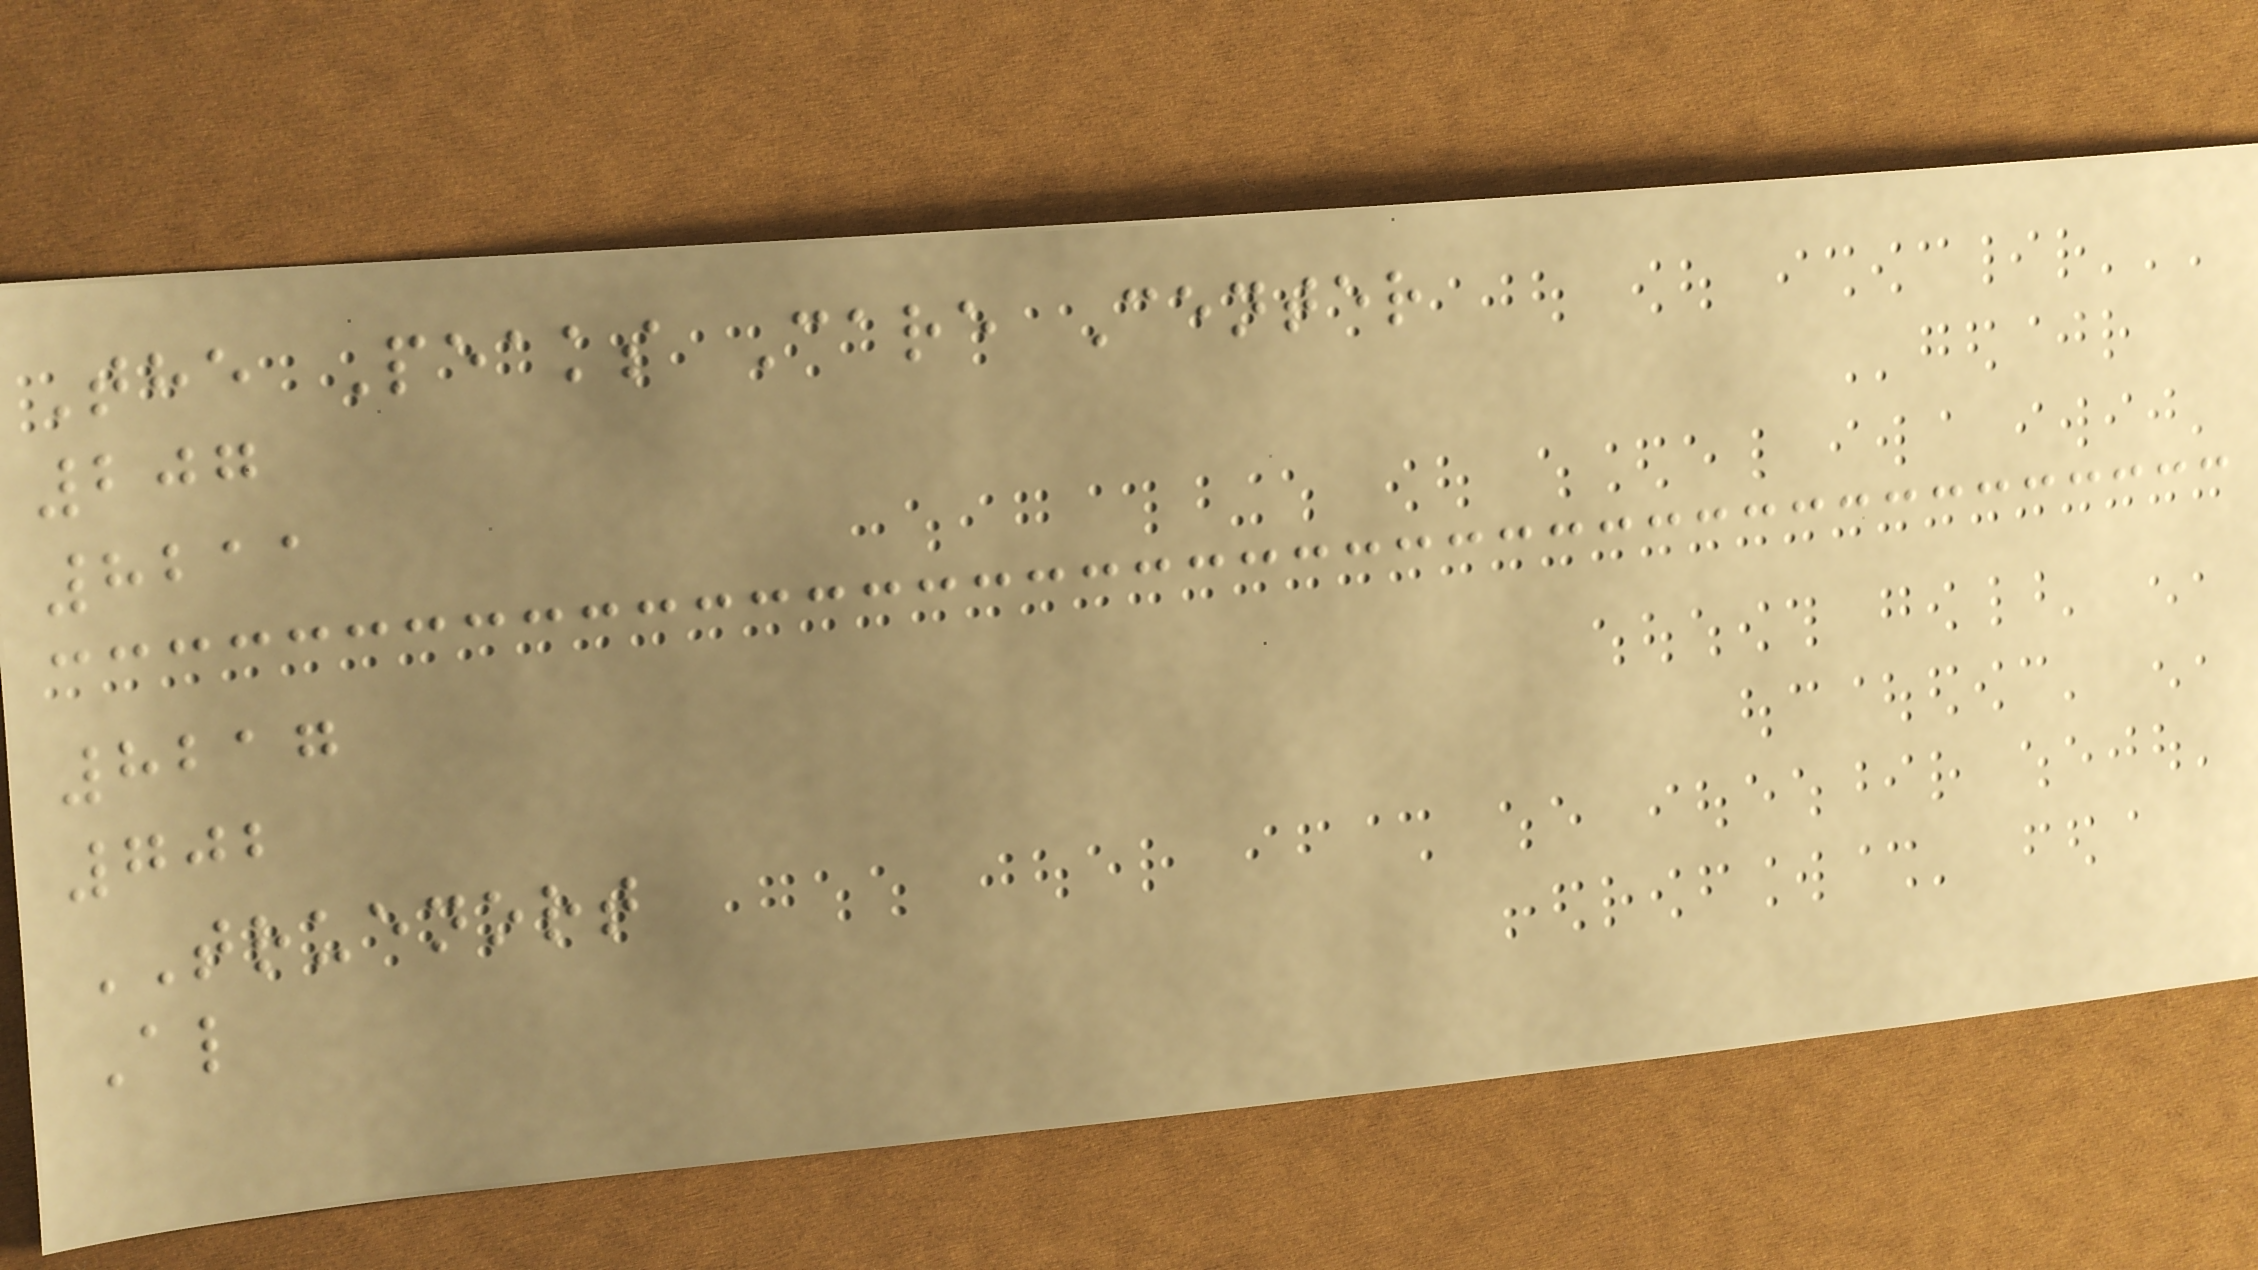The Peaks Care Center
207
8211
8217
702
TRUENORT
Al
